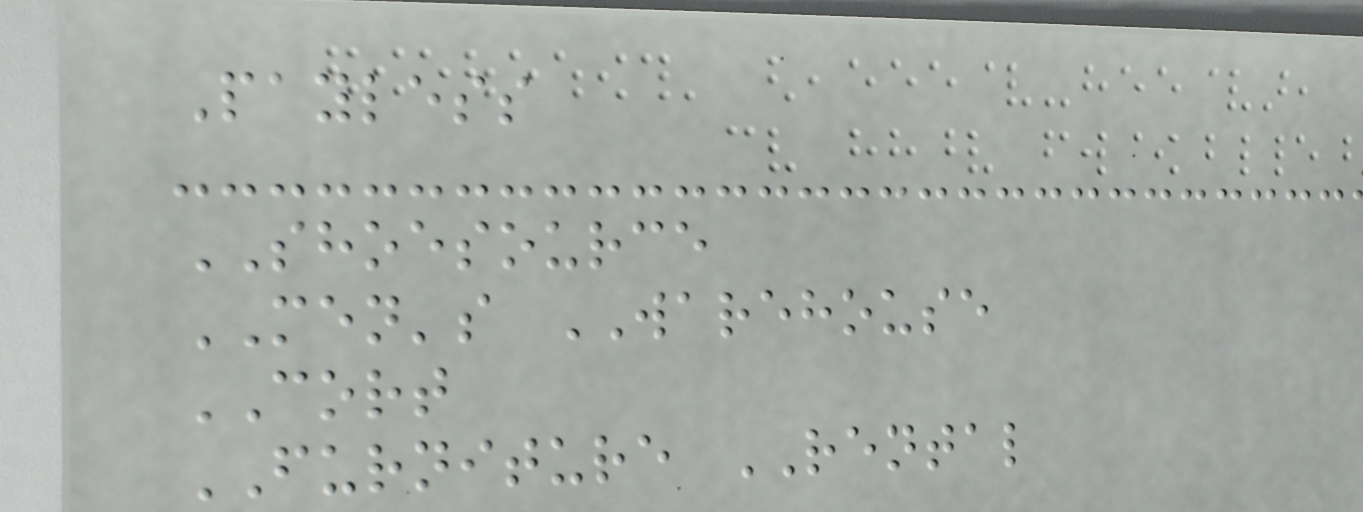Payless
SHOESOURCE
MEN's WAREHOUSE
CORT
FURNITURE RENTAL
